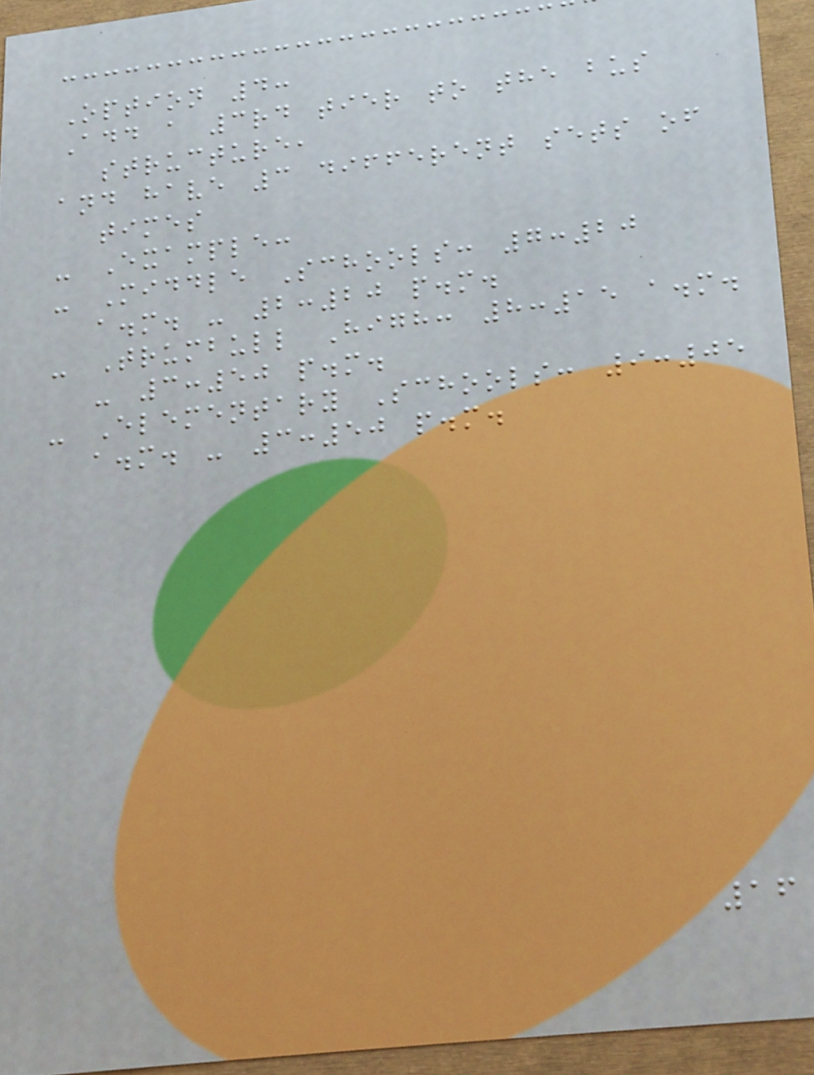Option 4:
Add a 3rd tier to the bus
structure,
and have 3 different sets of
times
- Example:
- Middle Schools: 7:20
a.m. - 2:20 p.m.
- Trumbull High: 8:15 a.m.
- 3:50 p.m.
- Elementary Schools: 9:05
a.m. - 3:50 p.m.
16
